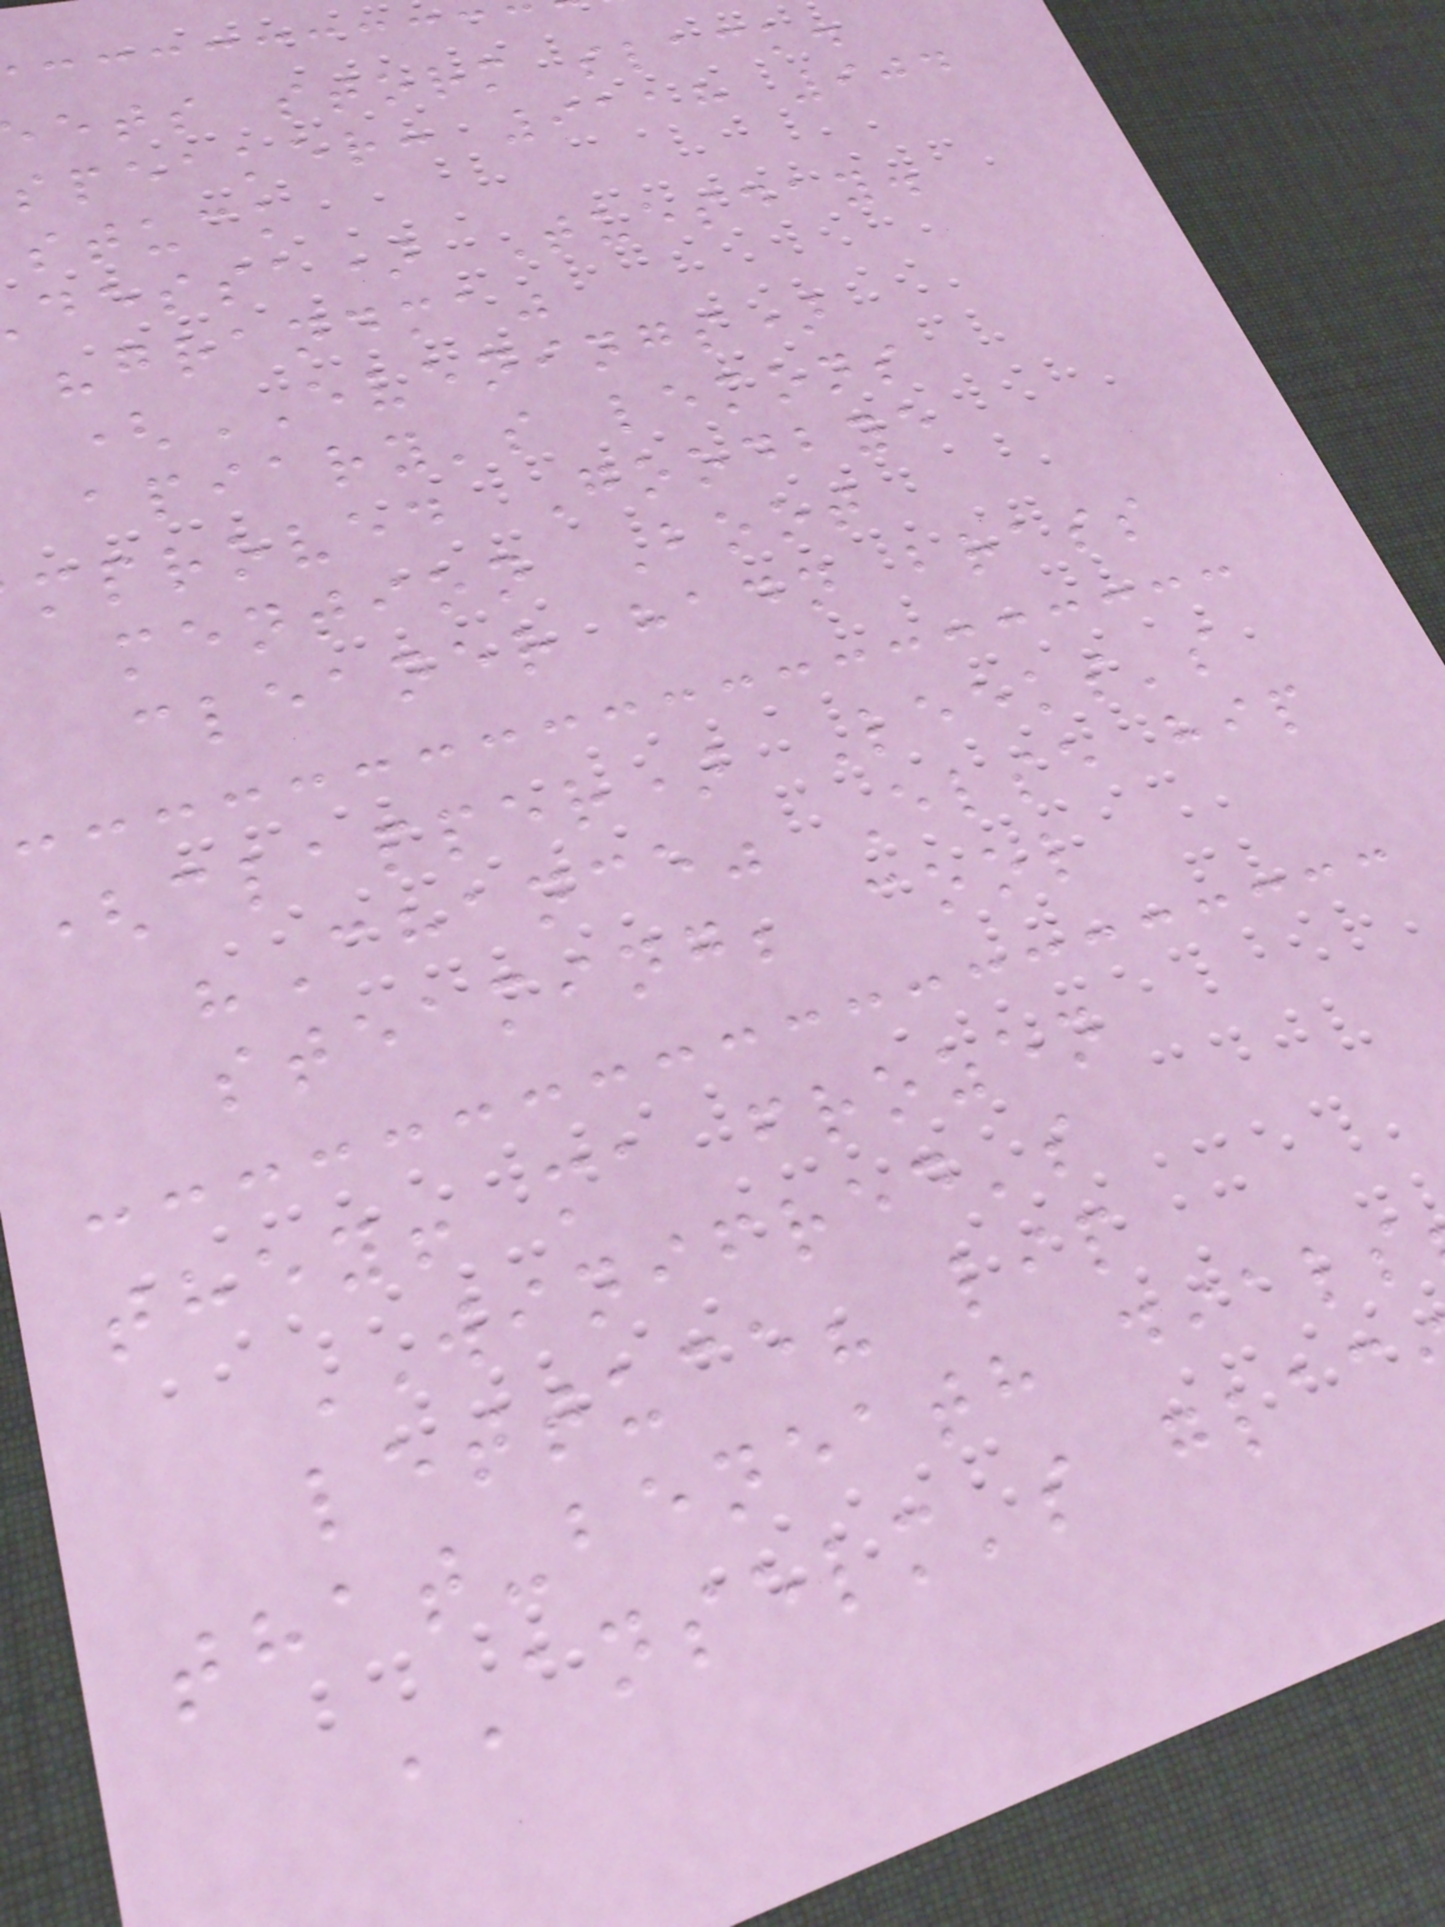ets storm slack.
speaker: 9118 904
stuck
dessa) Tuesday.
"grandma"
(EVENINGS)
apiary's lemons
mproved Goodbye
mention Boot
cleaner hadn brass
(clapper) Leeks's
"Chance" Else hip
steaming; cool
they! ma frozen
WINIFRED's
lettuce? lip
that-beneath dials
ANSELM's glac
